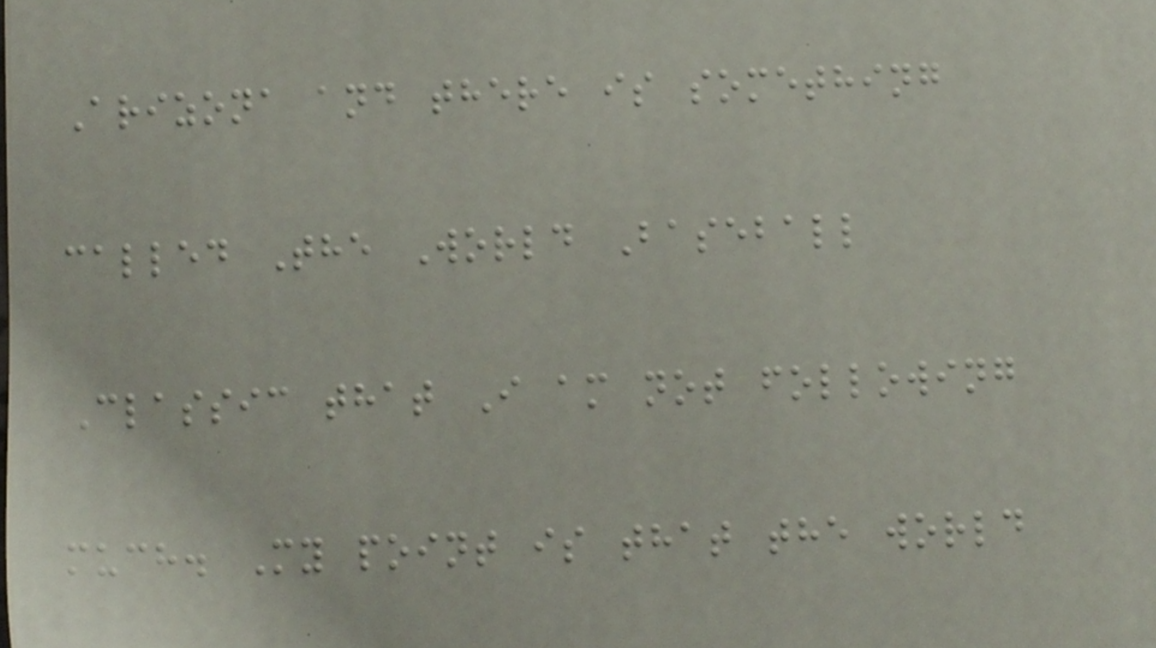Arizona and there is something
called The World Baseball
Classic that I am not following
much. My point is that the world
